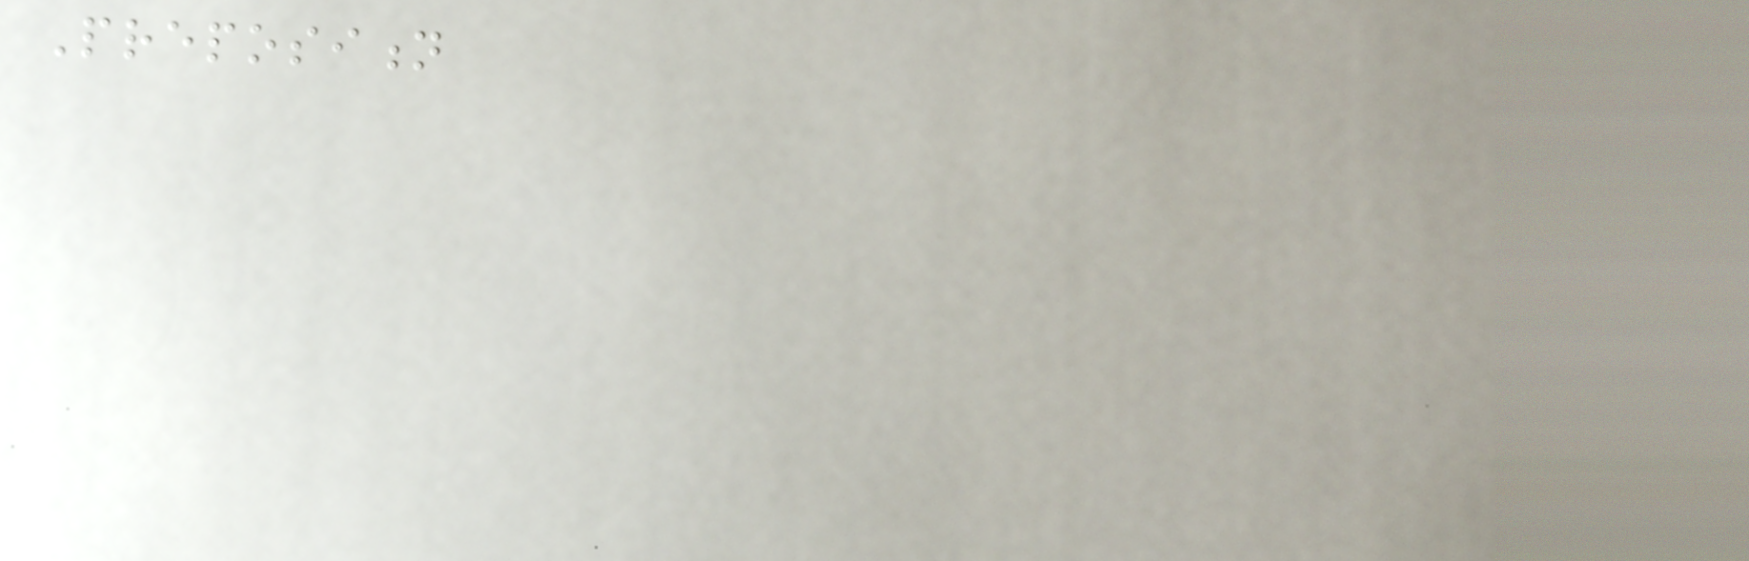Preposition
